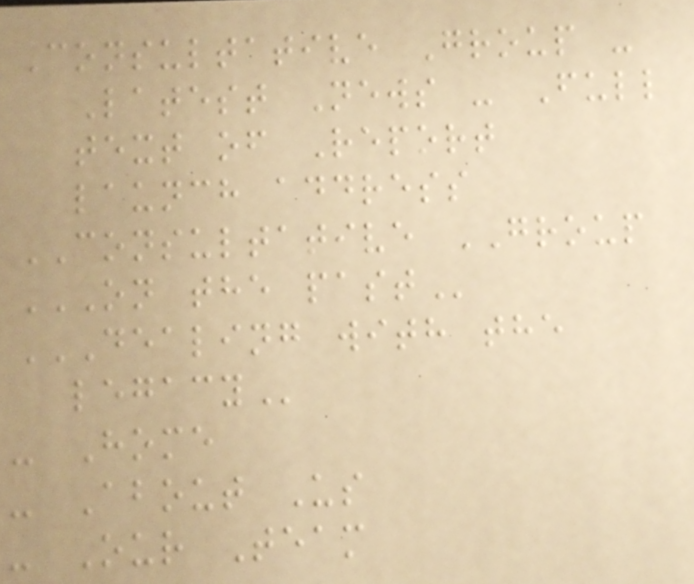Consultative Group -
Latest News - Full
text of Report
launch address
CONSULTATIVE GROUP
ON THE PAST
DEALING WITH THE
LEGACY
- Home
- About Us
- Our Team
